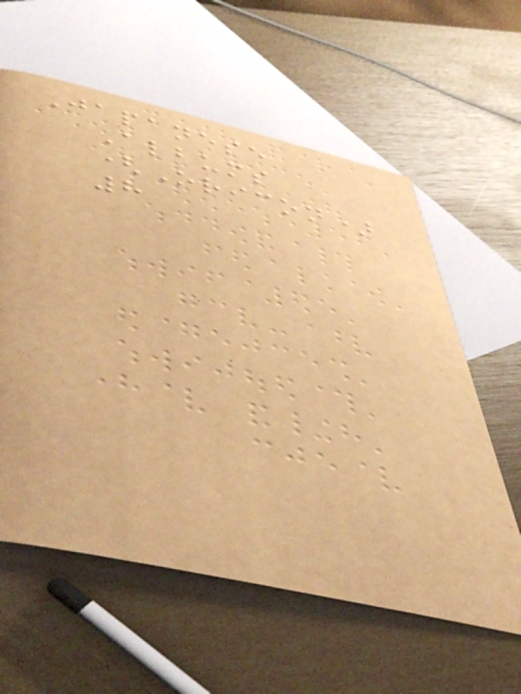Japanese
Albums
(Oricon)
8
